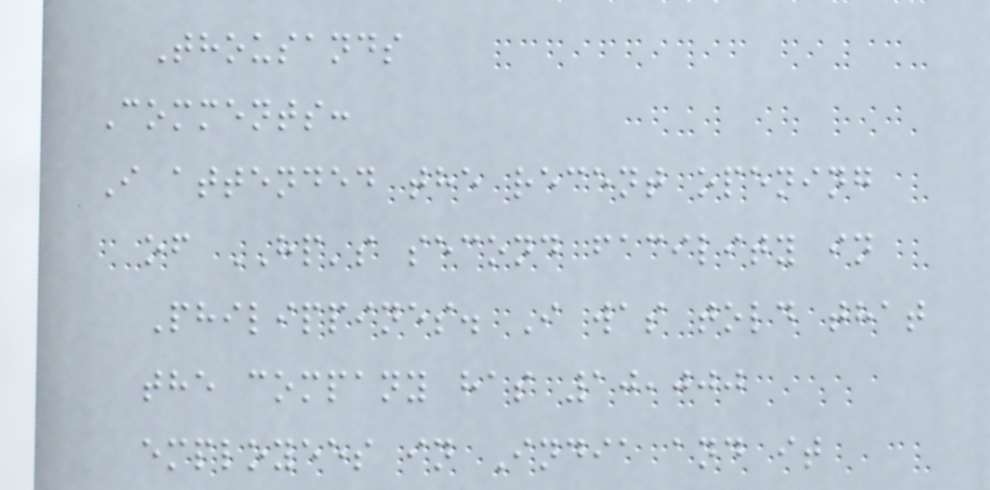Thousands
Comments:
I attended the recent opening
of HP's second facility in
Philippines. I was told that
the company has 10,000
employees in India and it
